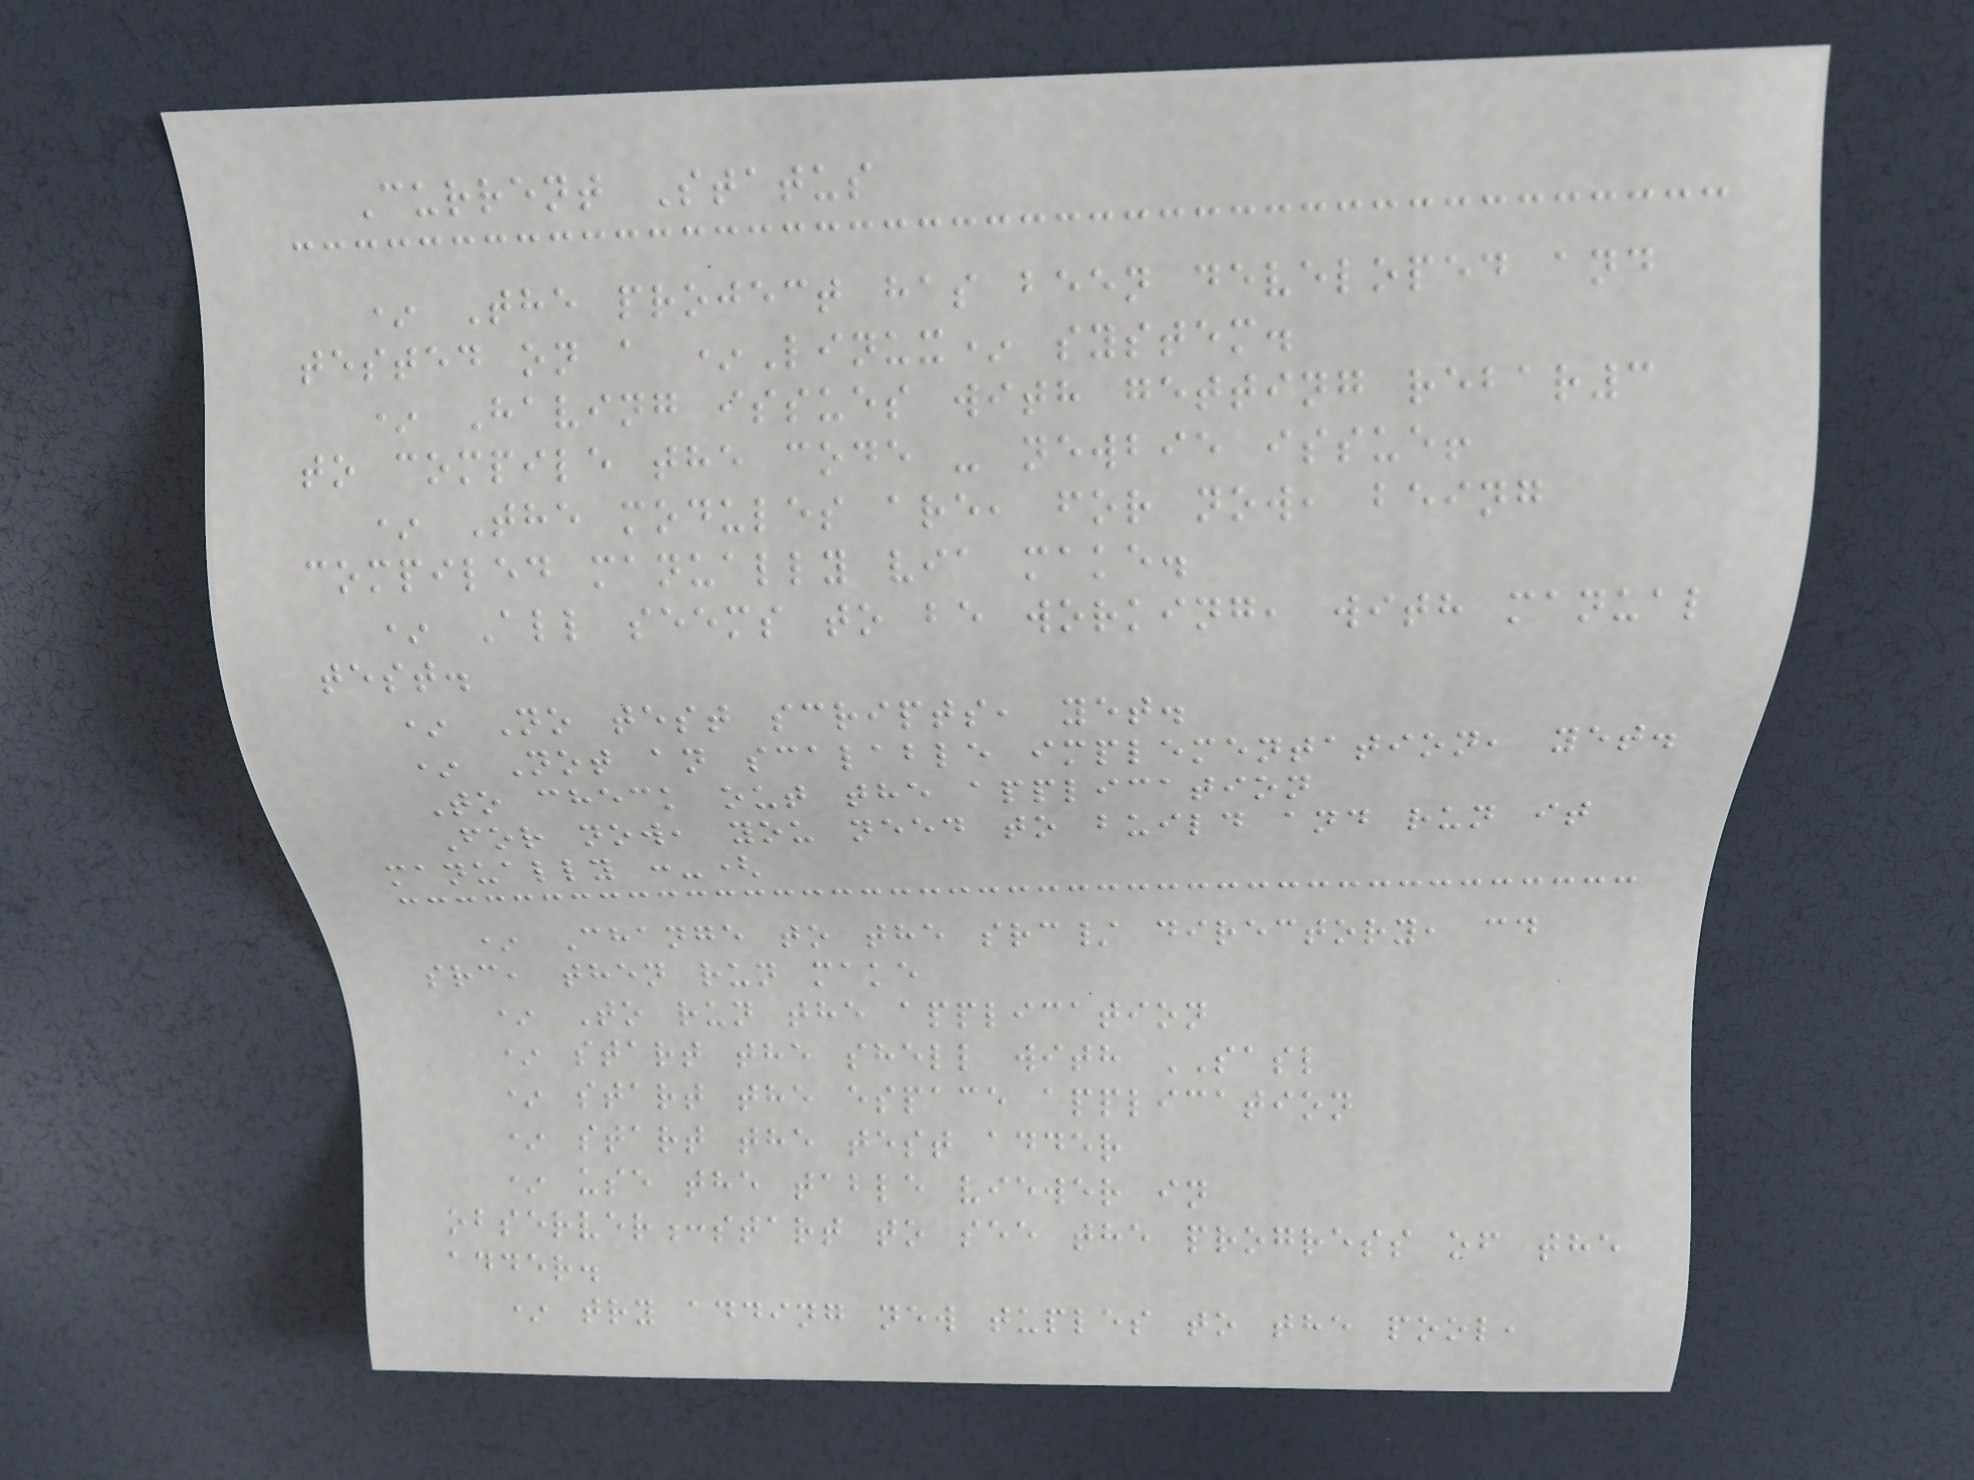Current Status
* The project has been developed and
tested on a *Linux* system.
* Having issues with getting rebar3
to compile the code - newbie issue!
* The modules are, for now, being
compiled manually via make.
* All seems to be working, with manual
test.
* No test scripts, yet.
* Not an scalable implementation, yet.
To check out the application
For now, you need to build and run it
manually :-(
* Change to the src/ directory, cd
src, then run make
* To run the application
* start the shell with SASL
* start the espace application
* start the test adder
* use the table viewer in
observer:start to see the progress of the
adder.
* try adding new tuples to the pool,
